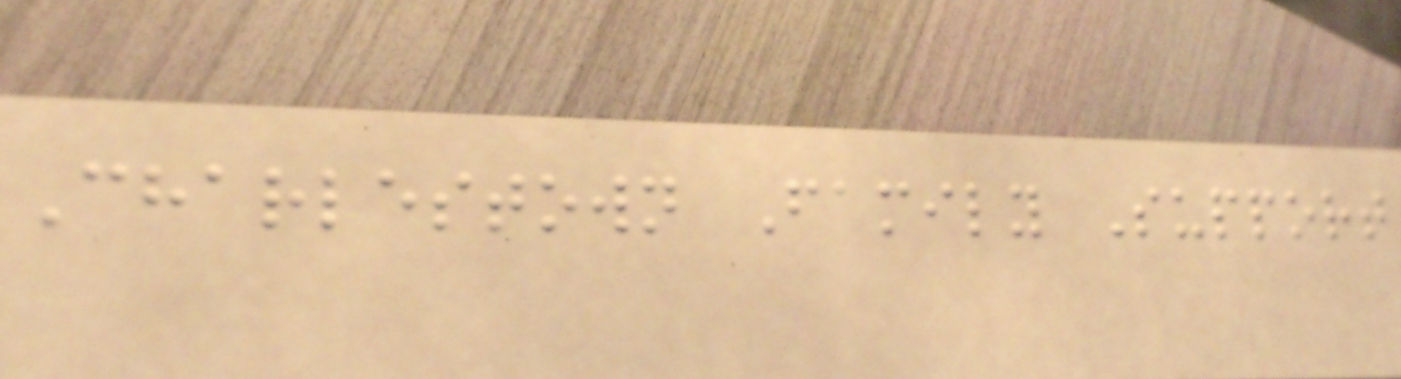Charlestown Family Support
